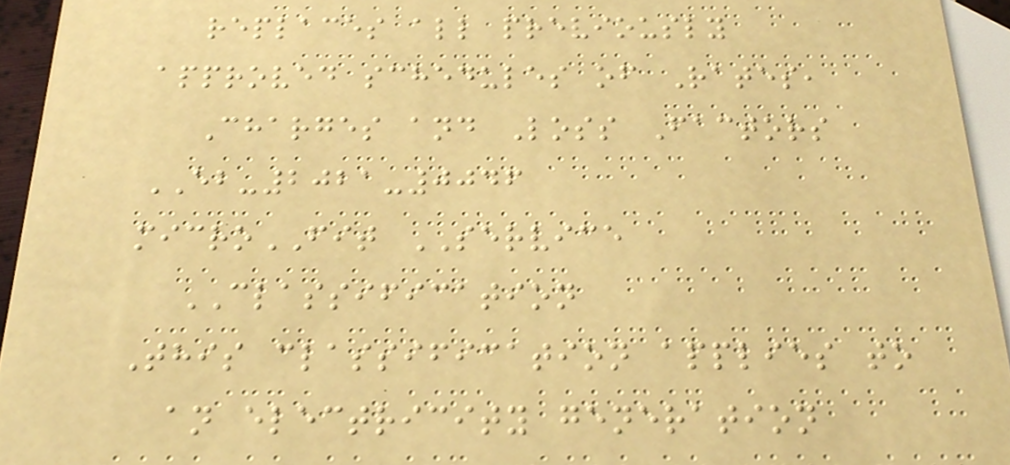replaces all previously
approved schedules of Rates,
Charges and Loss Factors
EB-2021-0046
microFIT SERVICE
CLASSIFICATION
This classification applies to
an electricity generation
